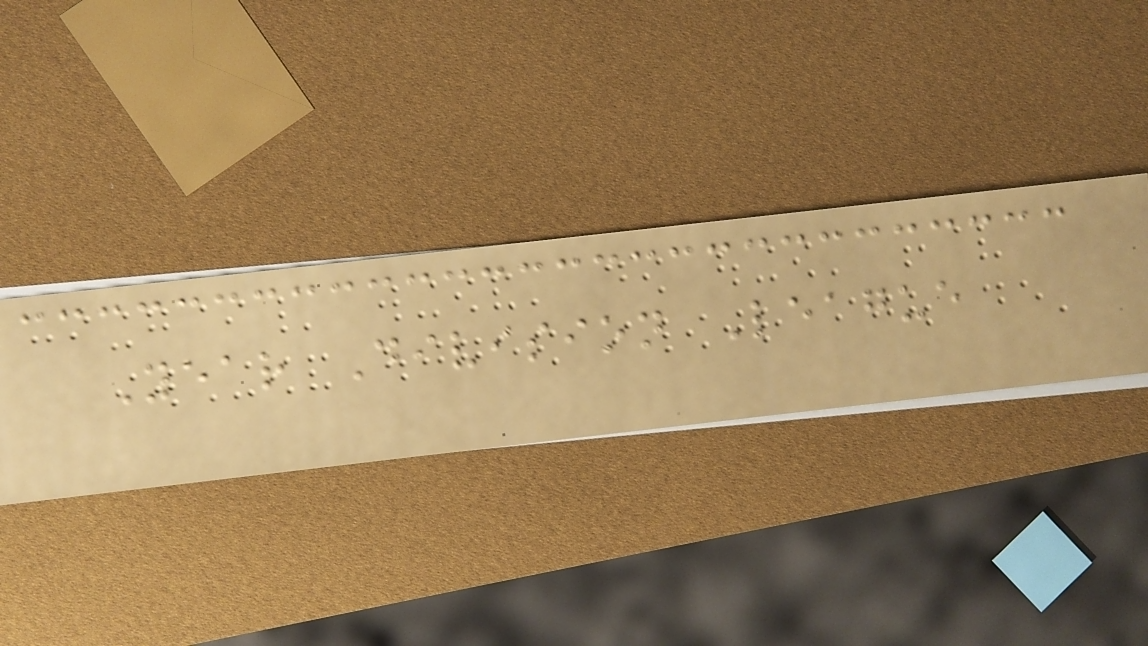Year Division League
